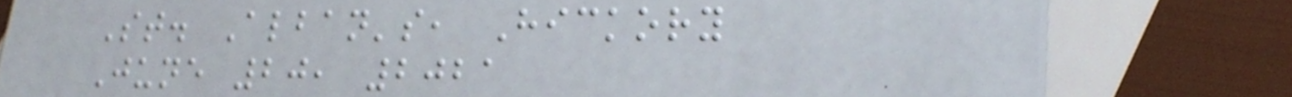St. Alban's, Hickory
June 20, 2021
